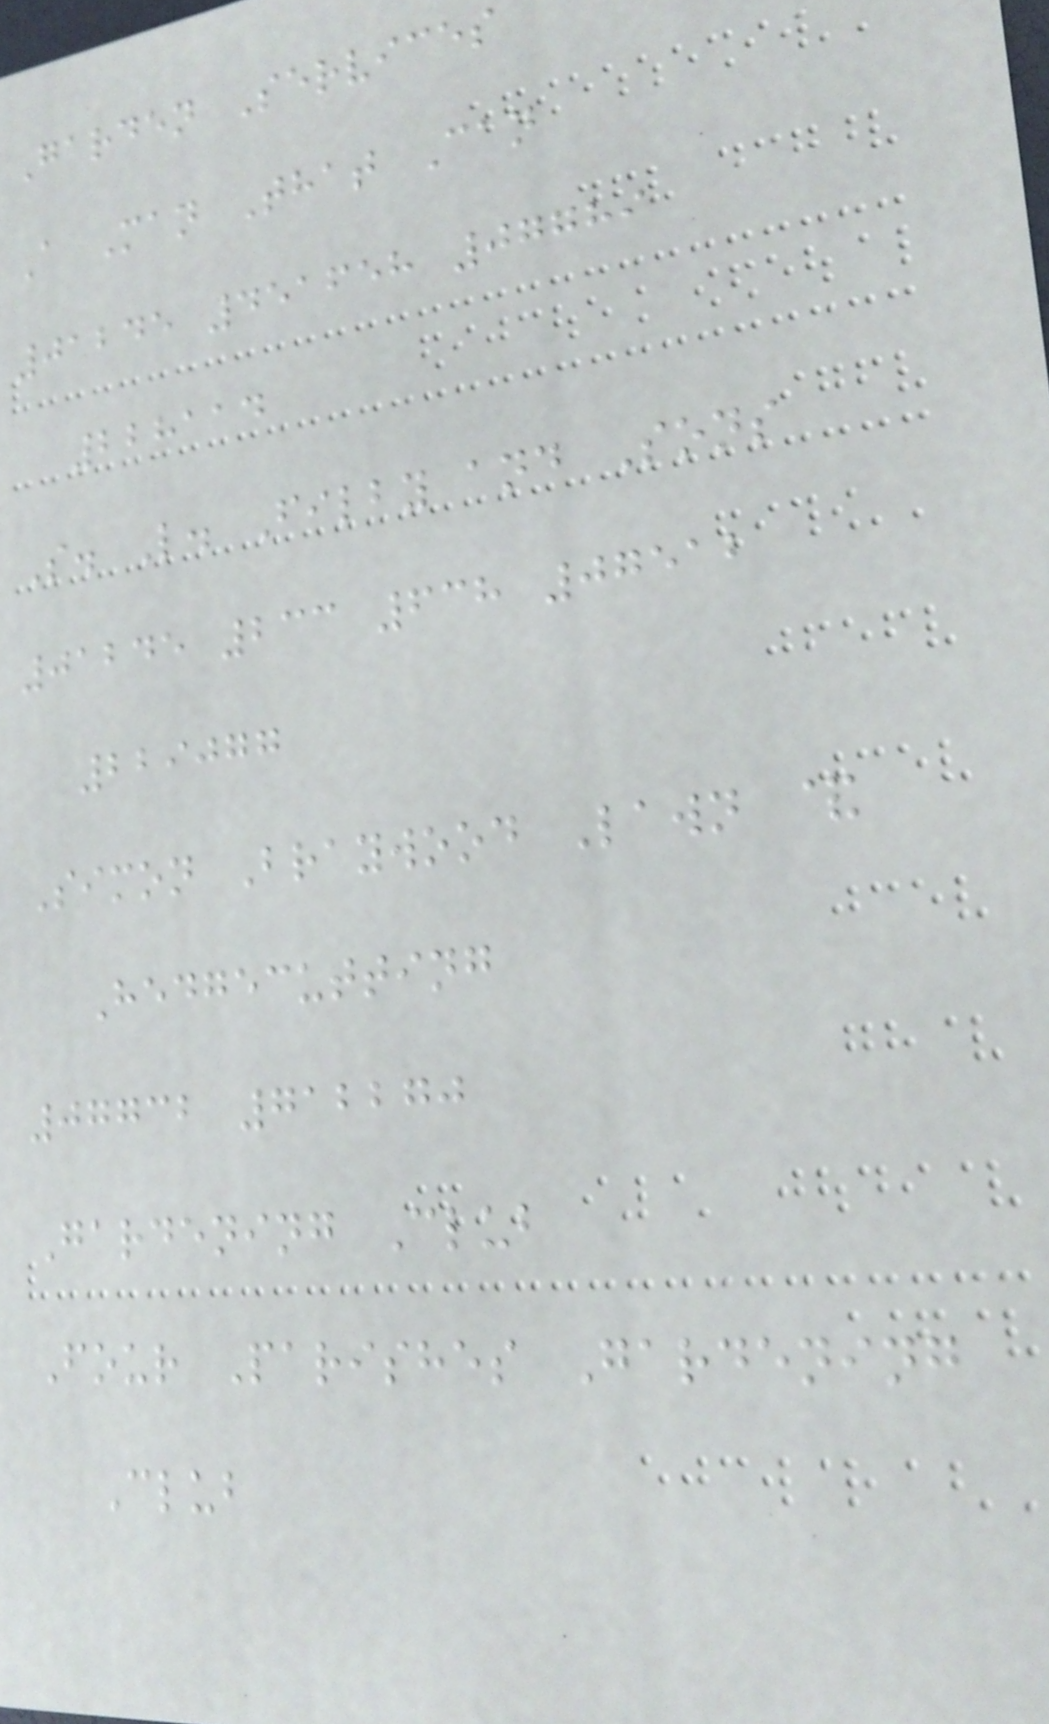Garden Services
A Man That Can
01245 451658 07789
228114
S. L. Filby and Sons
01245 233 638 07512
229077
Simon Braywood Lawn &
Hedgecutting
07732 712270
Gardening Club
Four Parishes Gardening
Club
